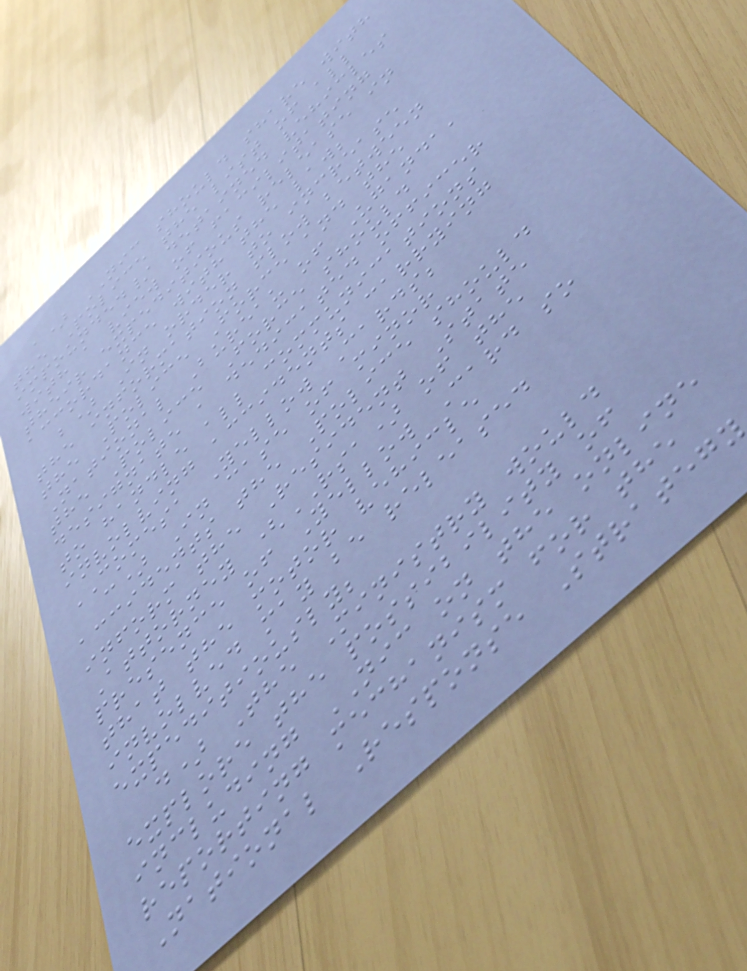a) NIC should share with
the Police the list of all
impounded/ detained vehicles
with a view of facilitating
their expeditious release in
accordance with the law;
b) In order to increase
the information flow between
the Police Force and the
National Bureau of Uganda,
the Police Force should
designate a dedicated officer
to handle all communications
involving accidents carrying
COMESA Yellow Cards;
c) In case of minor
accidents the Police should
inform the Resident State
Attorney (RSA) of the
presence of Yellow Card so
that the motor vehicle
involved may be released
expeditiously;
d) The Ministry would
explore the possibility of
including NIC on the online
reporting mechanism for the
National Response Strategy
